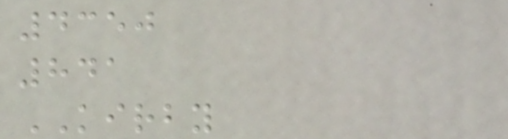4350
841
KIRBY
